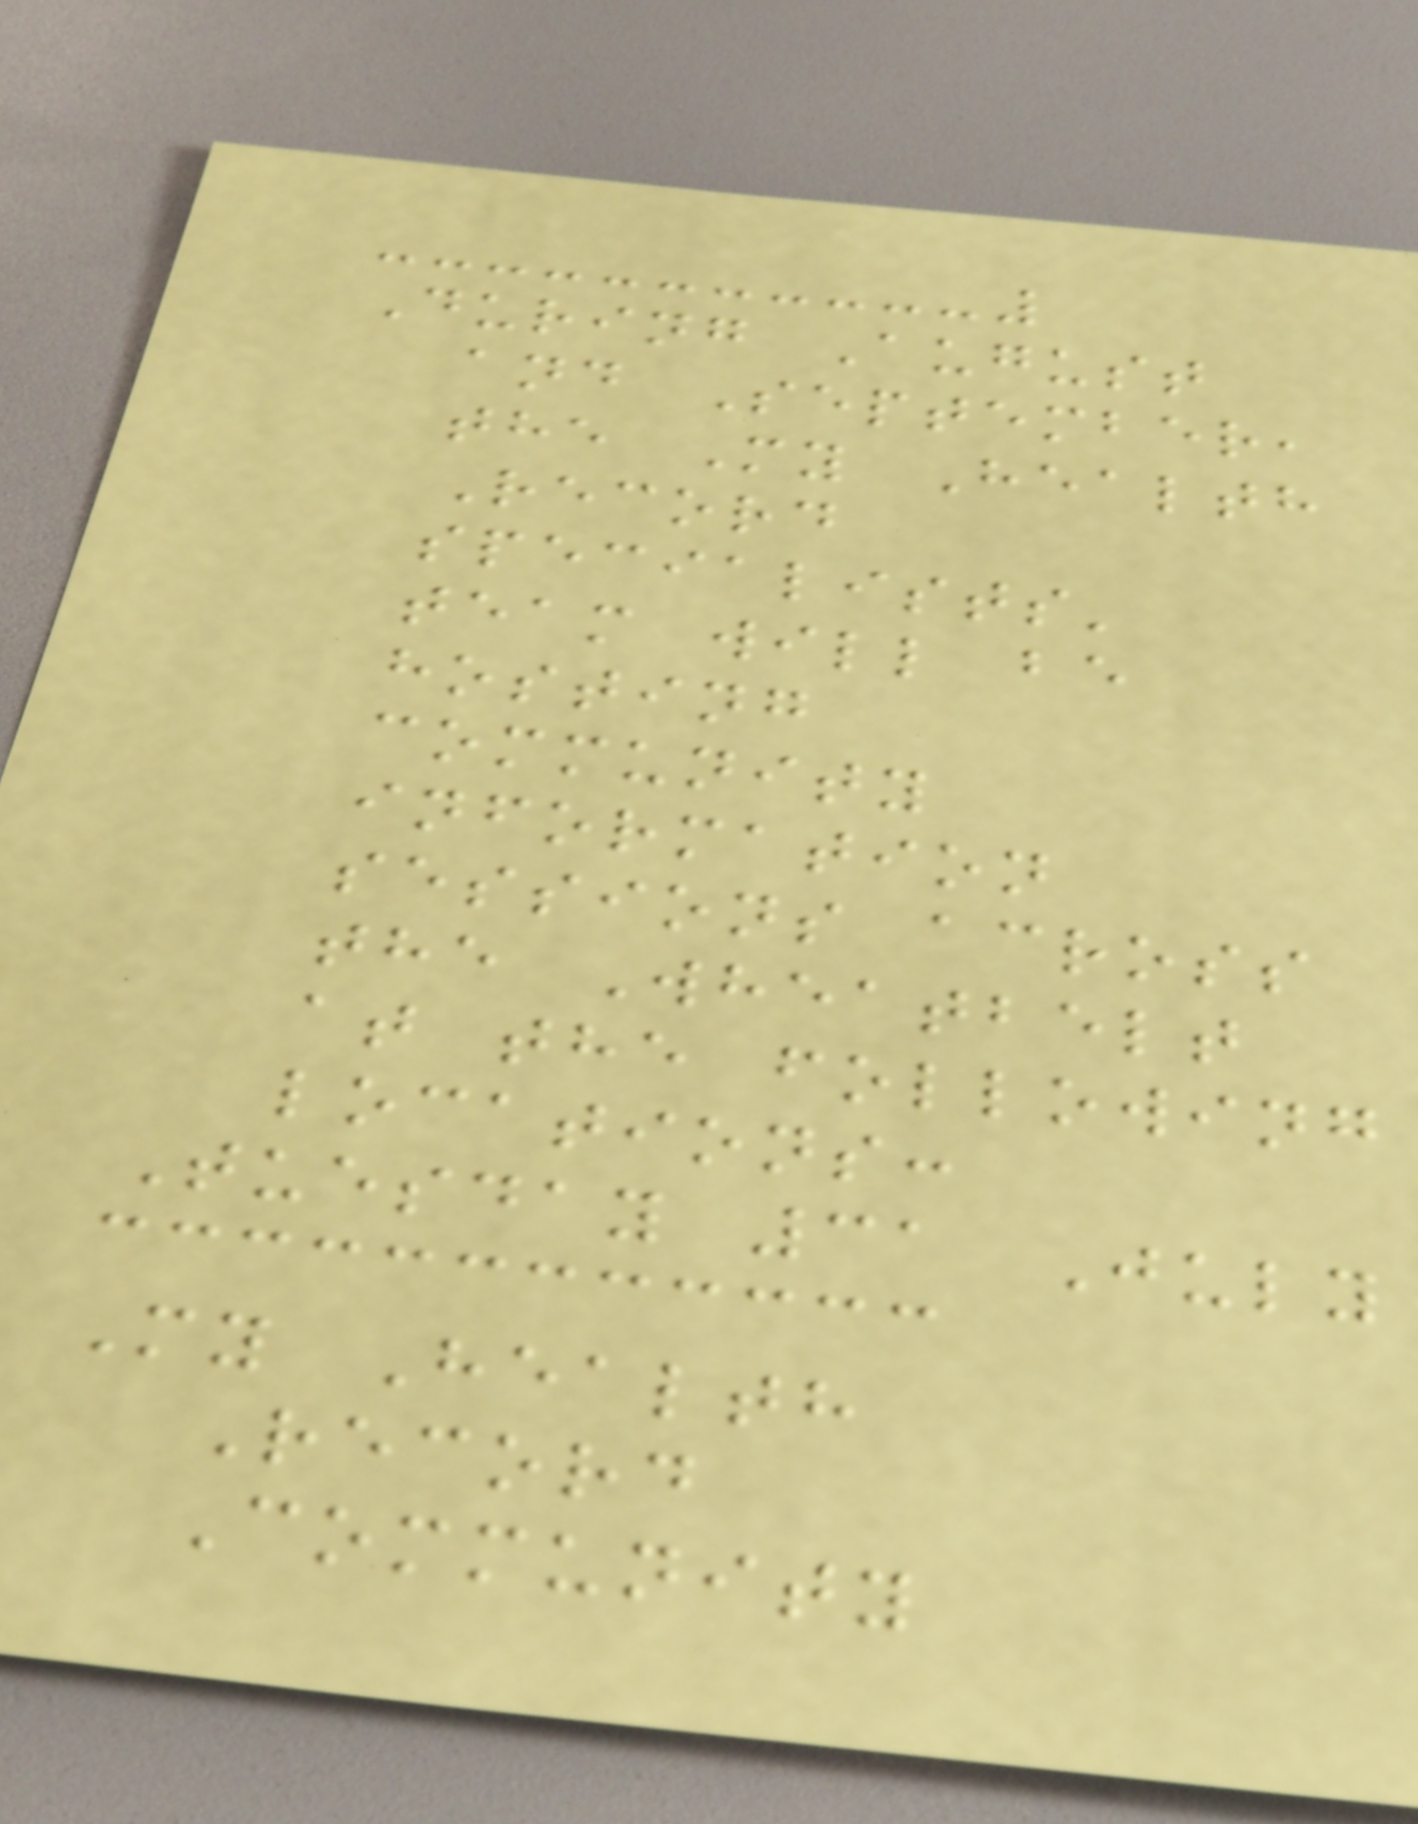During August
and September,
the My Health
Record
specialists'
team will be
hosting
community
information
sessions across
the Wheatbelt
at the following
locations:
Tuesday 31 July
My Health
Record
Community
